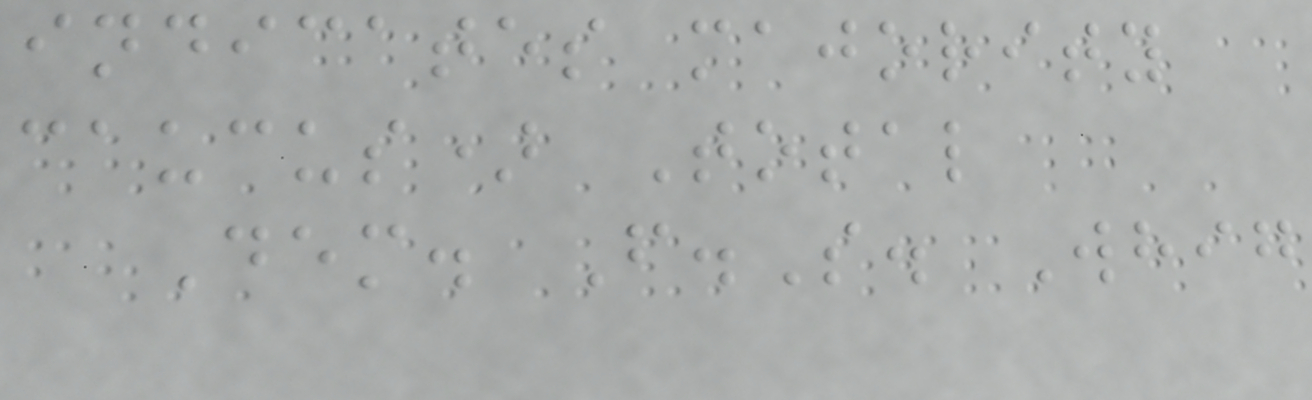indicates majority
caucus) Total
Dem. F.S. Whig
